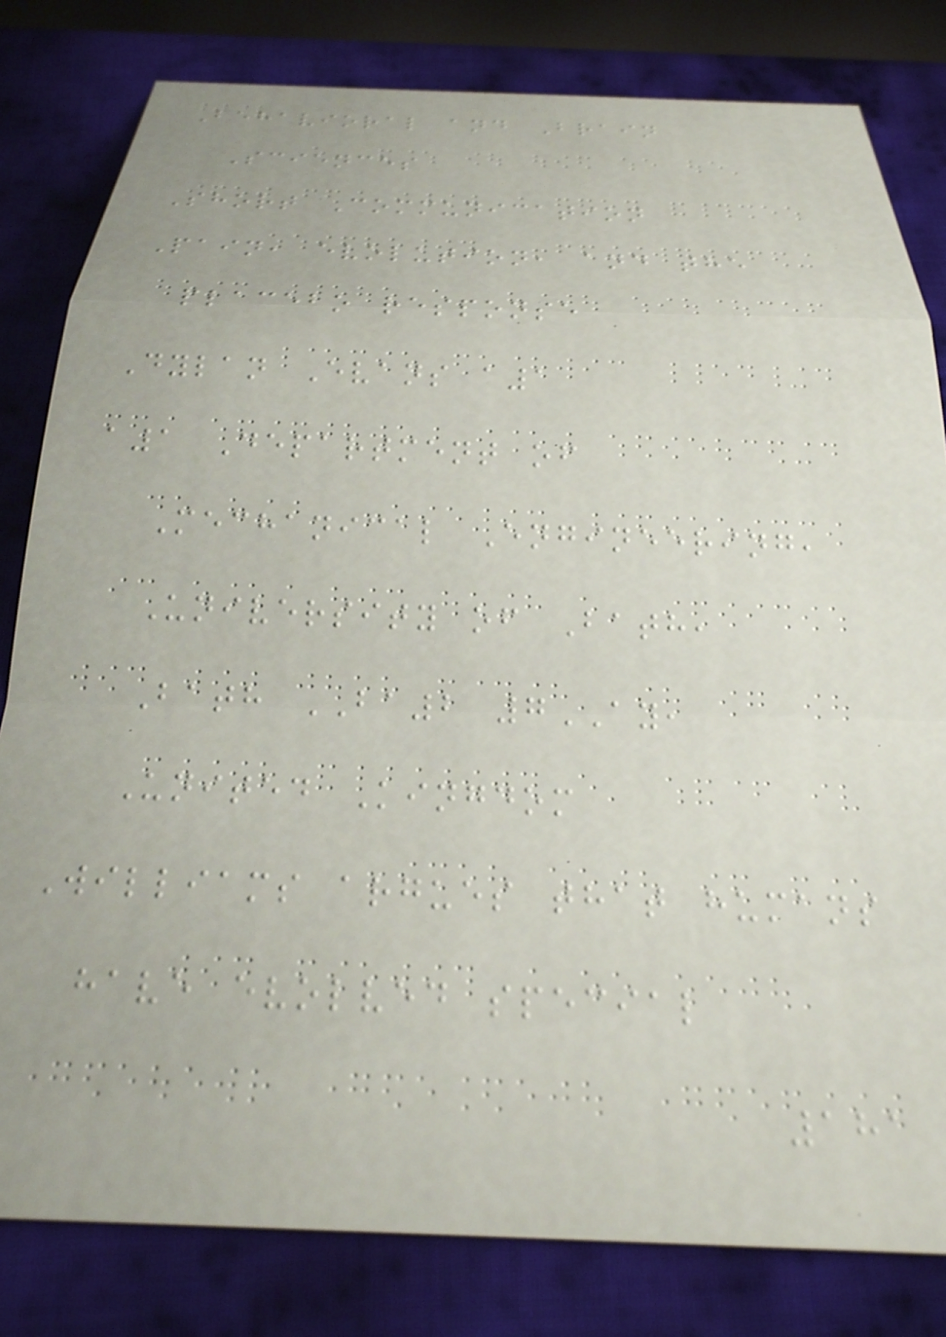Behavioral and Brain
Sciences
Short Communication
Pain, evolution, and the
placebo response
Dylan Evans a1
a1 Department of
Mechanical Engineering,
University of Bath,
Bath BA2 7AY,
United Kingdom
Williams argues that humans
have evolved special
181
